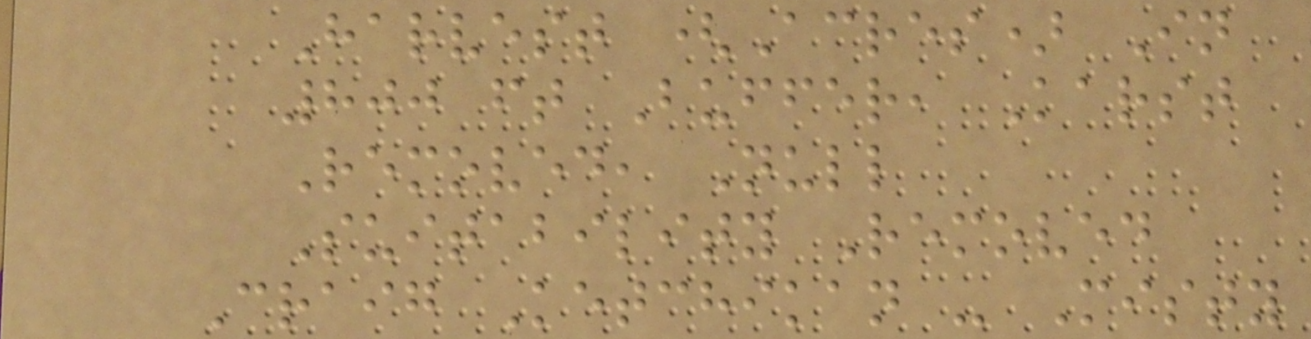Harvest (Acres) In
800 ft Buffer, Karst
Removed, Null
Suitability Removed
Craig Ketchikan - Misty
